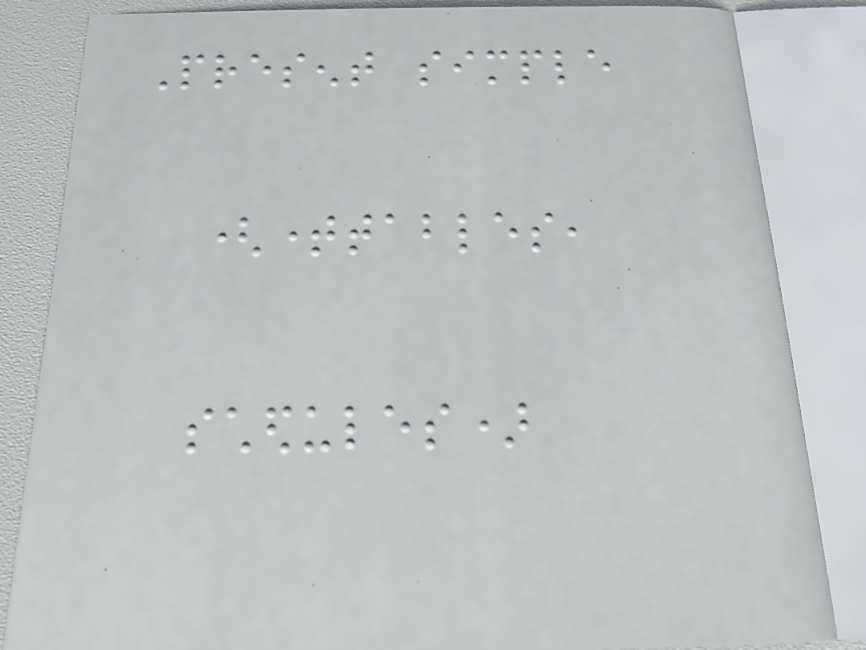Present simple
(timetables,
schedules)
